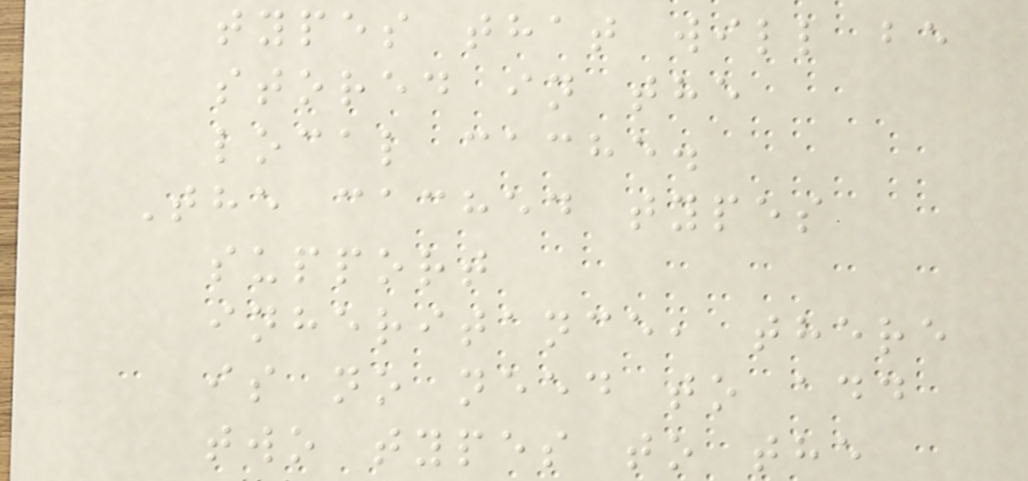types that will be
stored in the
local cache.
The cached types
support
inheritance, there
is no need to add
two types to the
